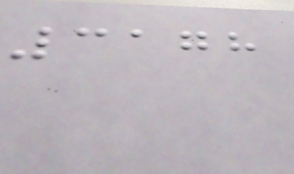3178
